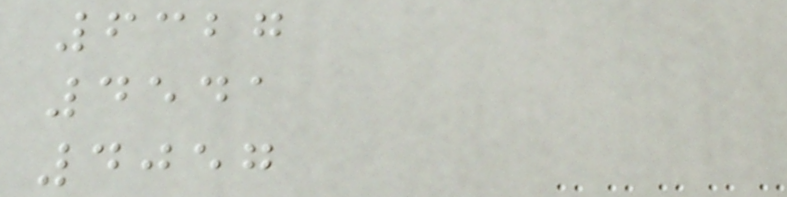6327
4541
4057
